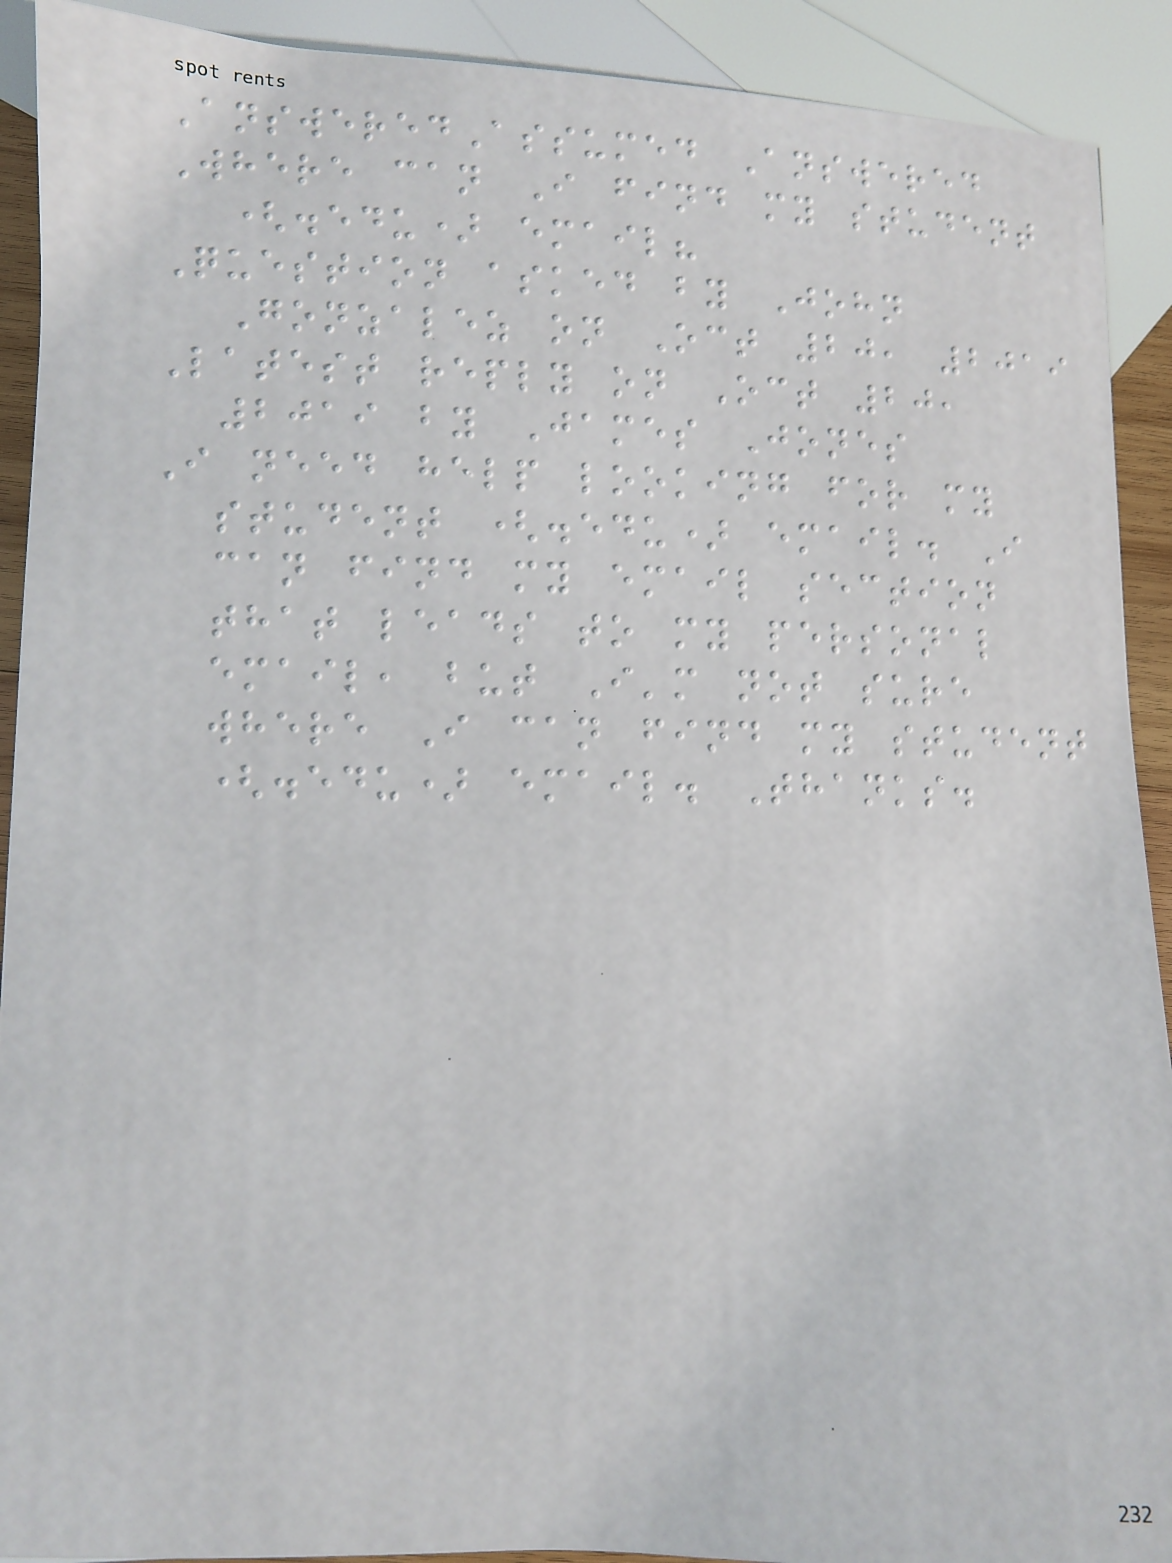AnsweredAssumed Answered
Where can I find my student
(.edu) email?
Question asked by John
Gonzalez on Oct 20, 2019
Latest reply on Oct 20,
2019 by James Jones
I need help looking for my
student (.edu) email. I
can find my email section
that leads to my personal
email, but I'm not sure
where I can find my student
(.edu) email. Thanks.
